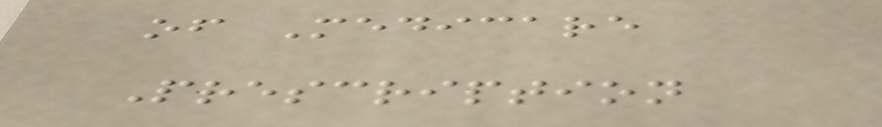of Medicare
Prescription
